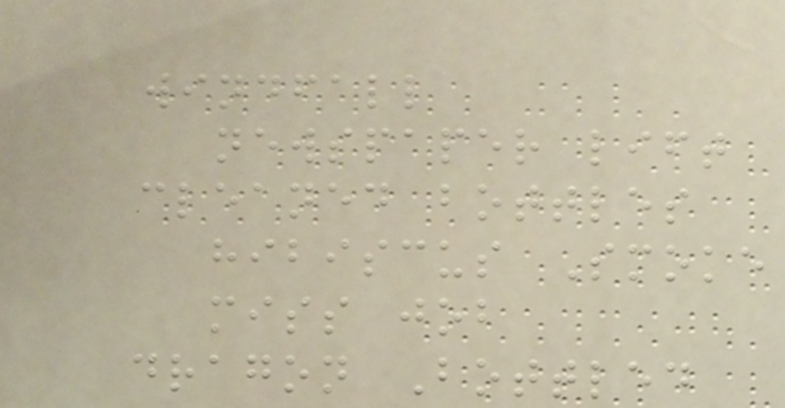windfall
newspaper lift
cleaned bottles
hibiscus Smoke
miss job
dragon Bottled
